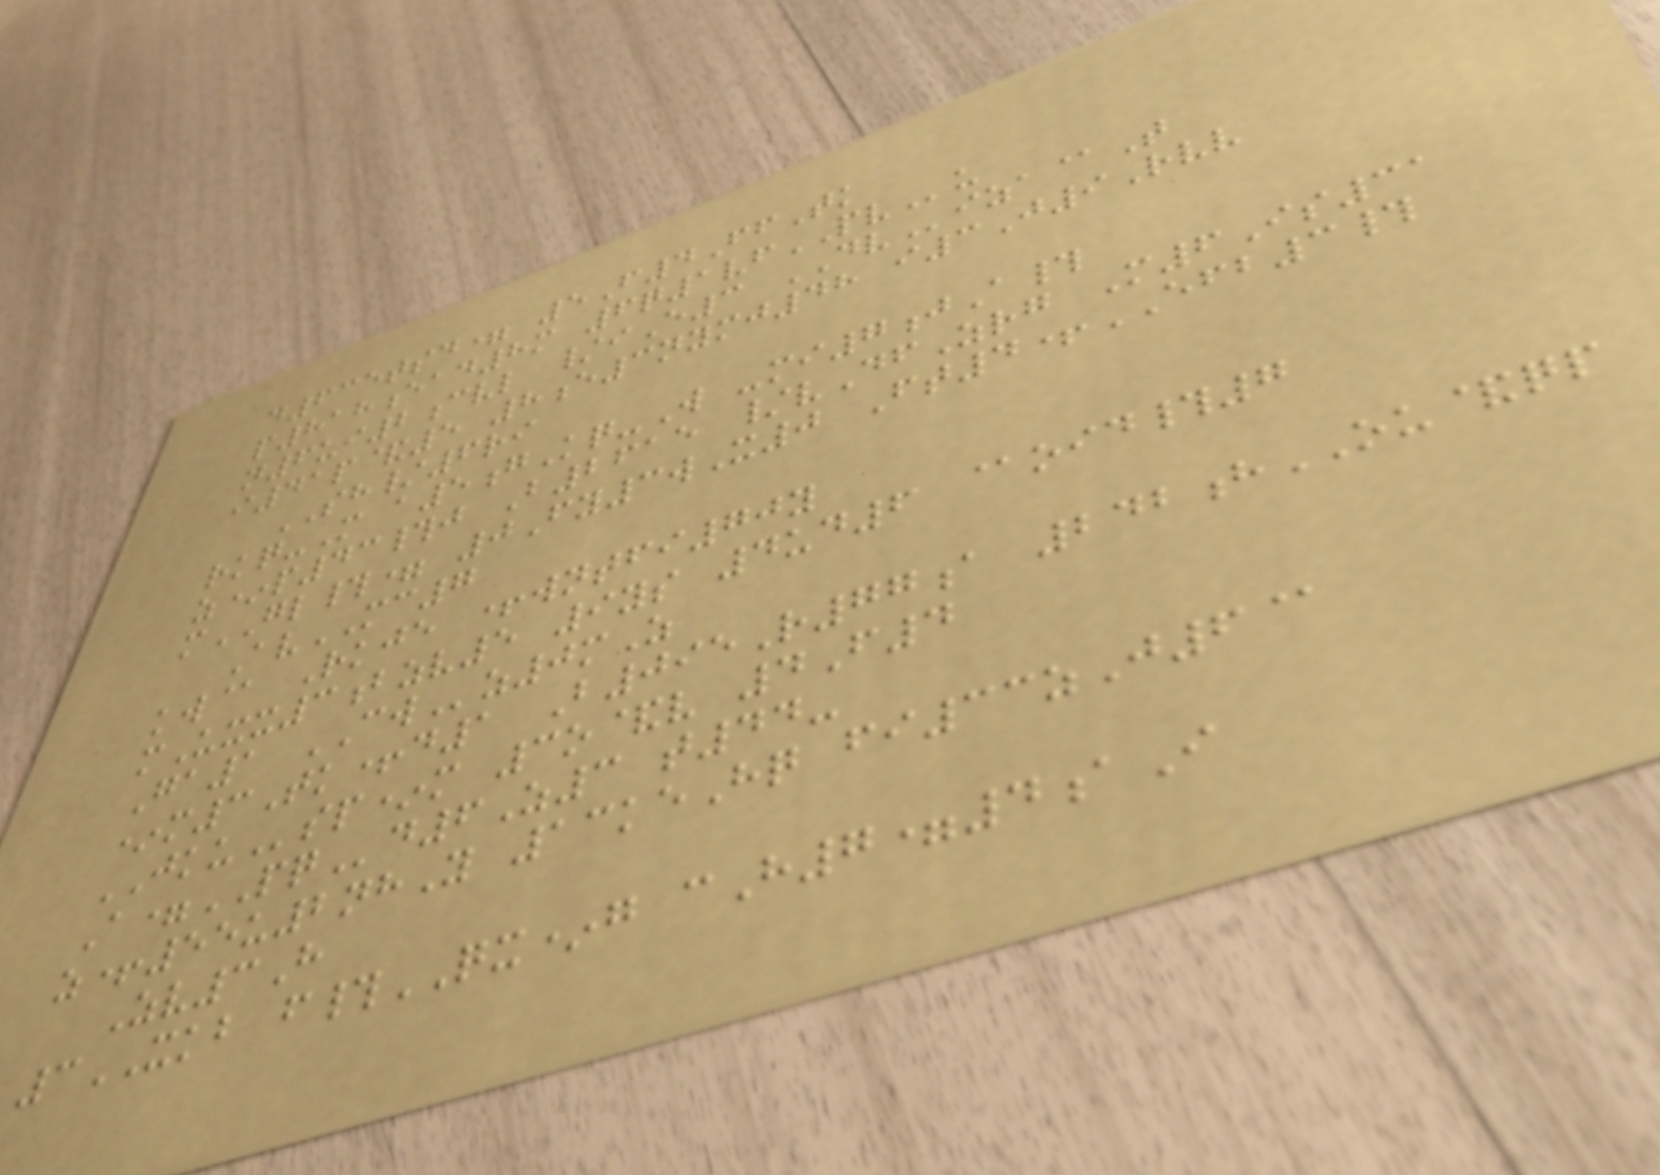d635tsd= 5F4FfTk
p818ead8m 6q1vfPVu
n6ui2cvl /iE3 DViza@T
i41p&5 8e3nymj48 i3J9Rvv
SH/6ri
rkq-M a5gKq-W -mi7jA#
z*p43#j B2615 /vDfZrg M6Is31
mGL#= 0Fy3wX0 Ft4+EFB3#
AvMC7
kw@ Rkje +wntfi70y
mUxx3bzv5 9ys 4ud6 @oid#7
Ga1 CWz0mZ
*m3Tk+d1 B095R77a 242hOU&qp
JKUsp*m 3o&v 4F4
A=PQd6Z3 t44-
z+55u2nhY 13keHq fi33zJ6@
Zv3H
3XKB f#QX*g cH7=4aI
